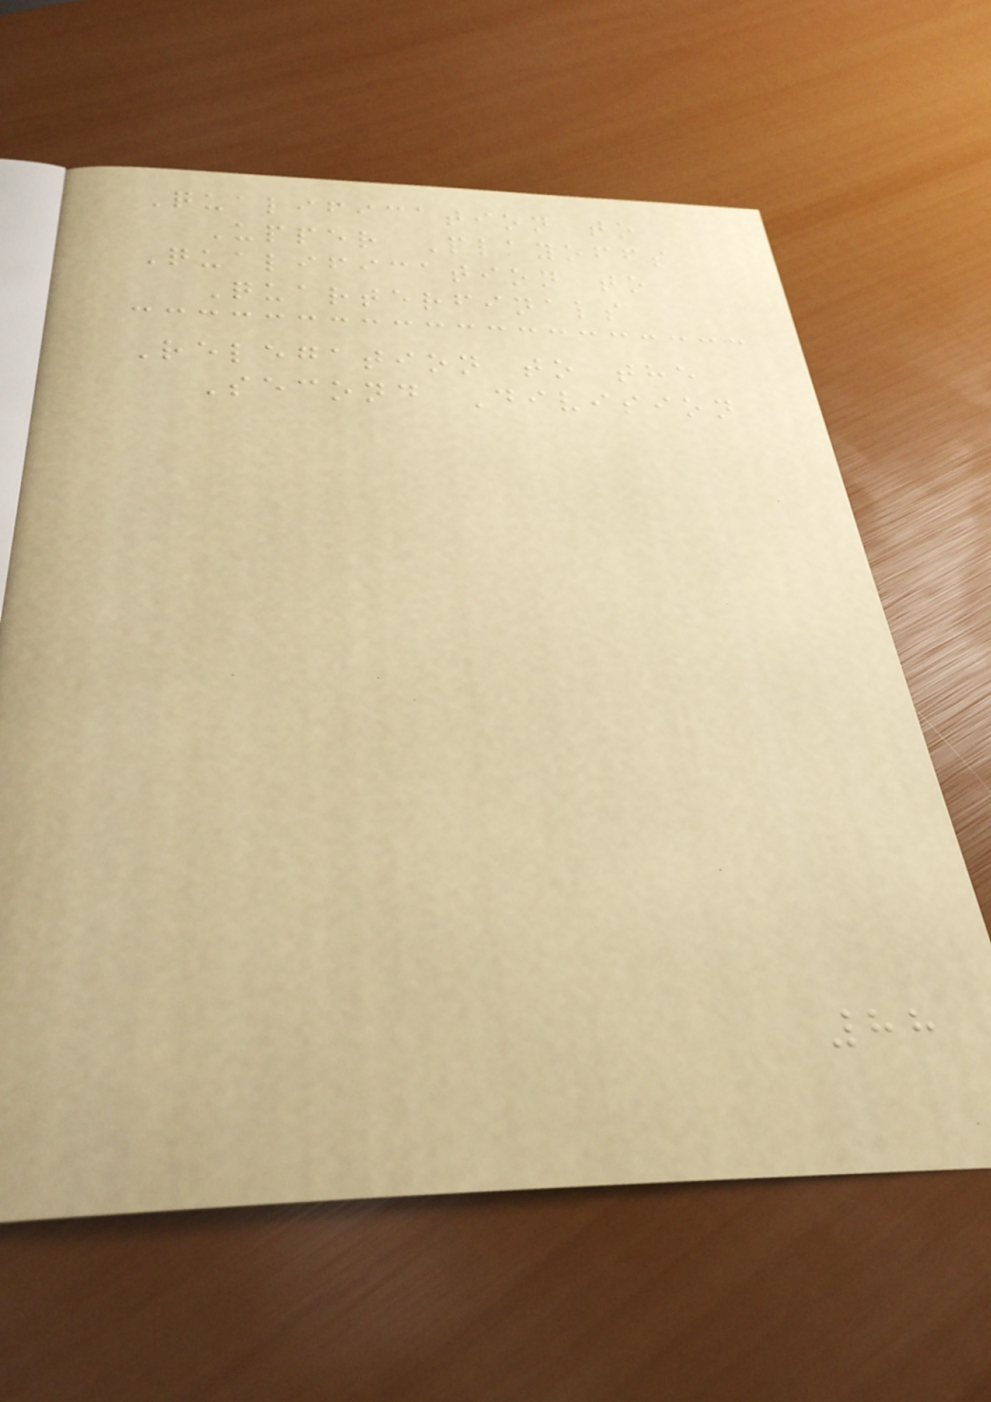Qualification to
Upper Playoffs
Qualification to
Quarterfinals
Relegation to the
Second Division
88
